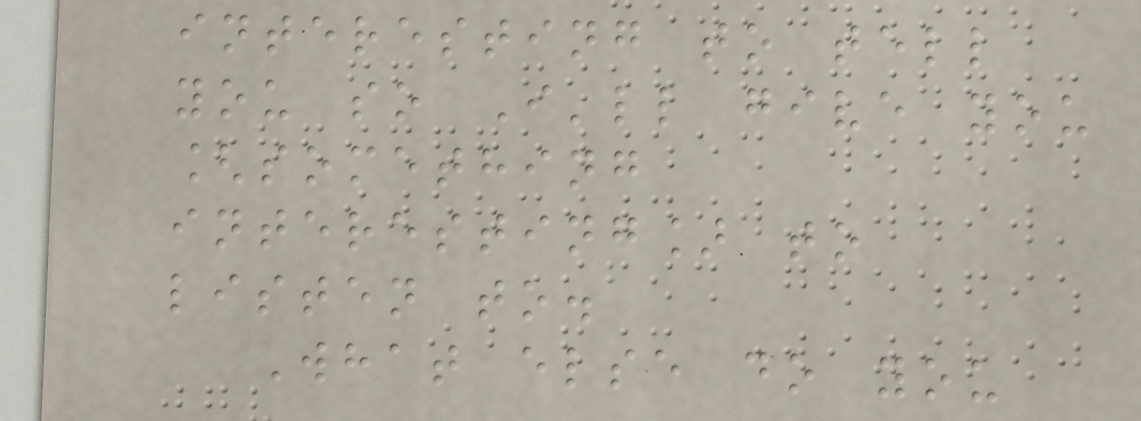interesting to tell
you so I'll give you
[something
interesting] to
listen to.
What else do you
